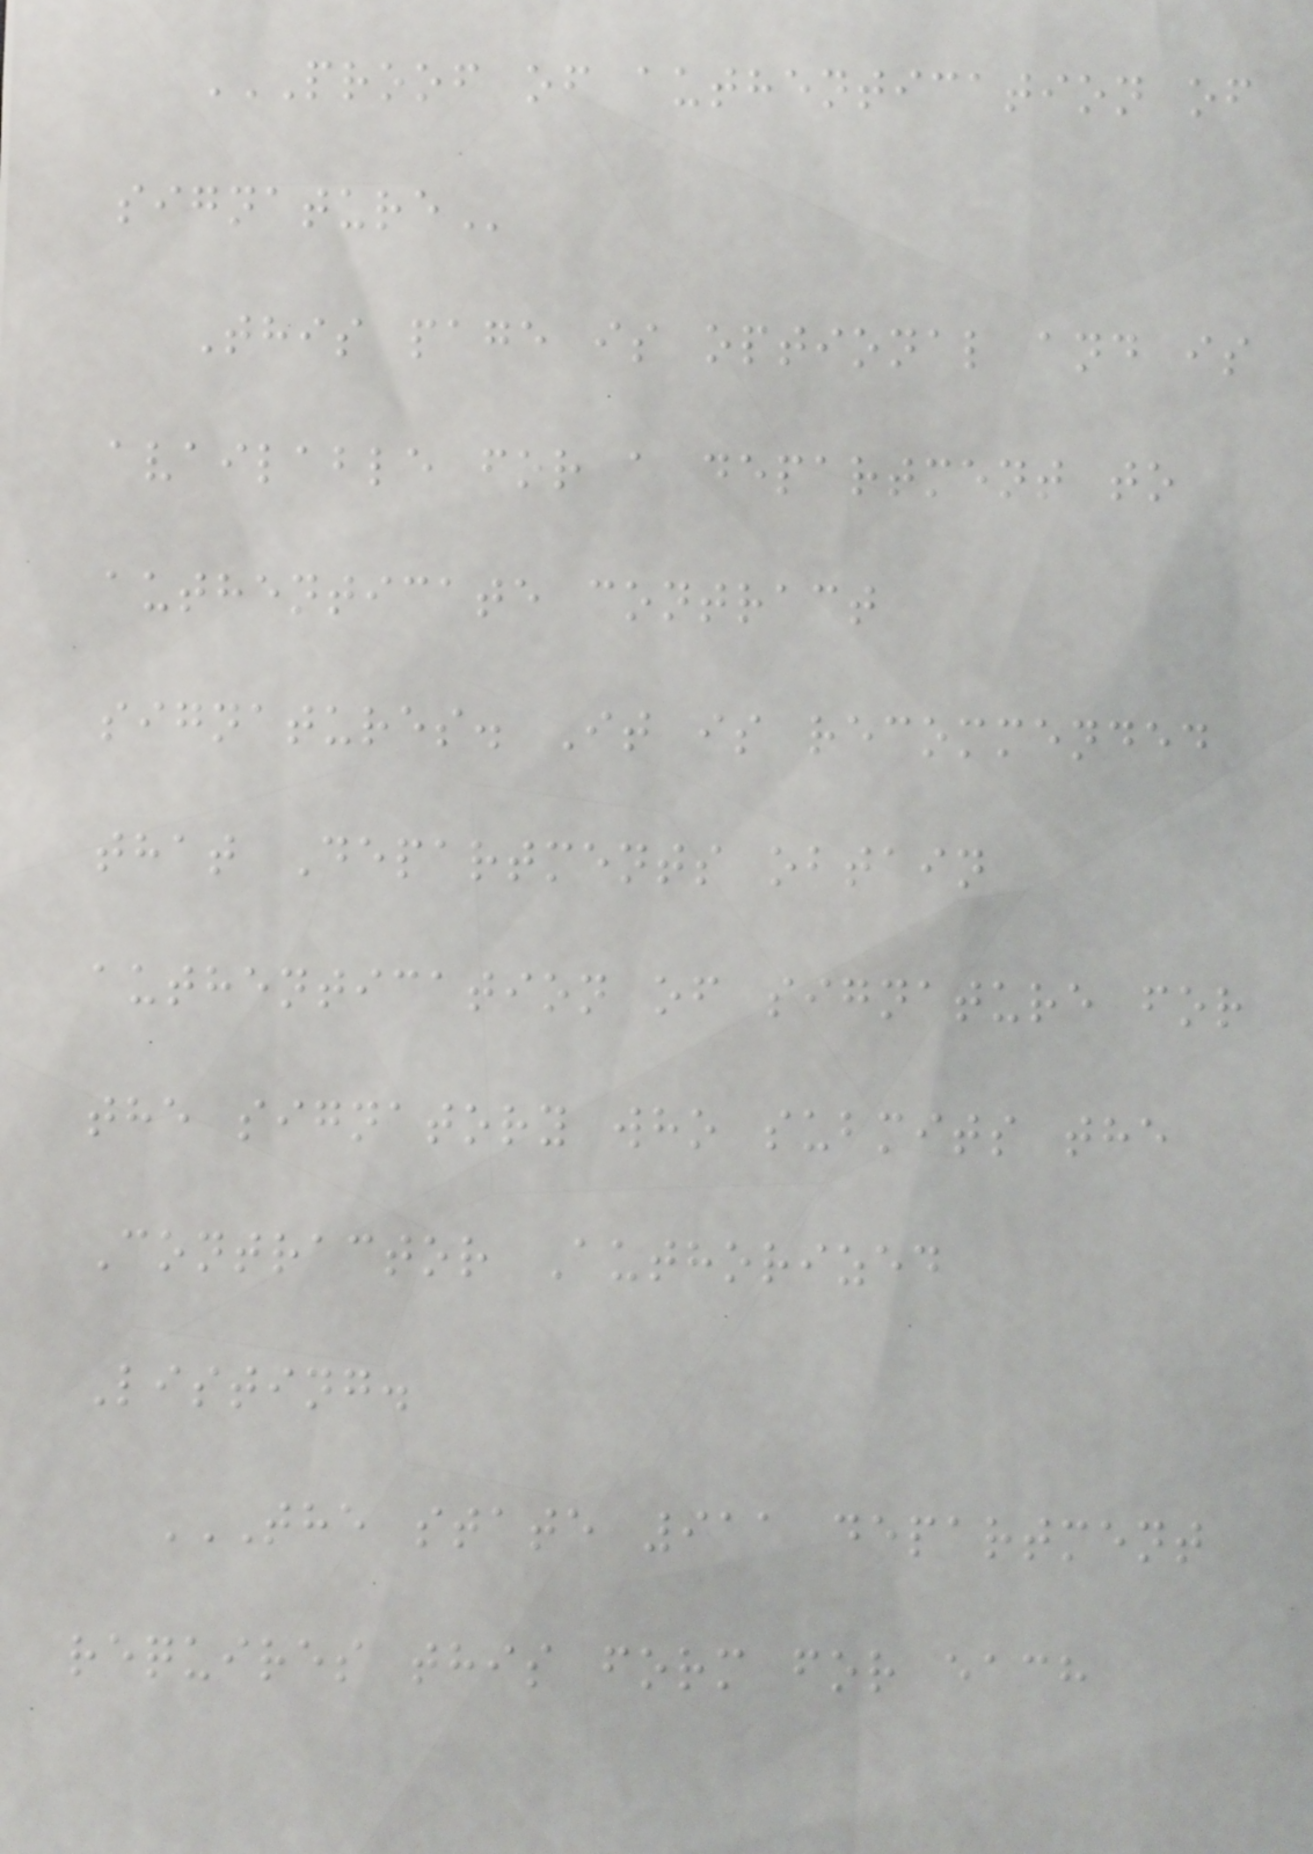PROOF OF AUTHENTICATION OF
SIGNATURE
This page is optional and is
available for a department to
authenticate contract
signatures. It is recommended
that Departments obtain
authentication of signature for
the signatory who submits the
Contractor Authorized
Listing.
THE STATE 911 DEPARTMENT
REQUIRES THIS FORM FOR EACH
